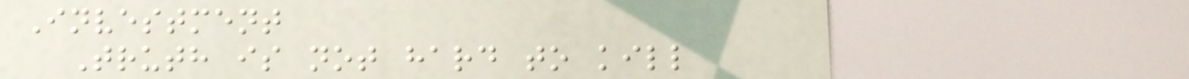Investment
Truth is not hard to kill
